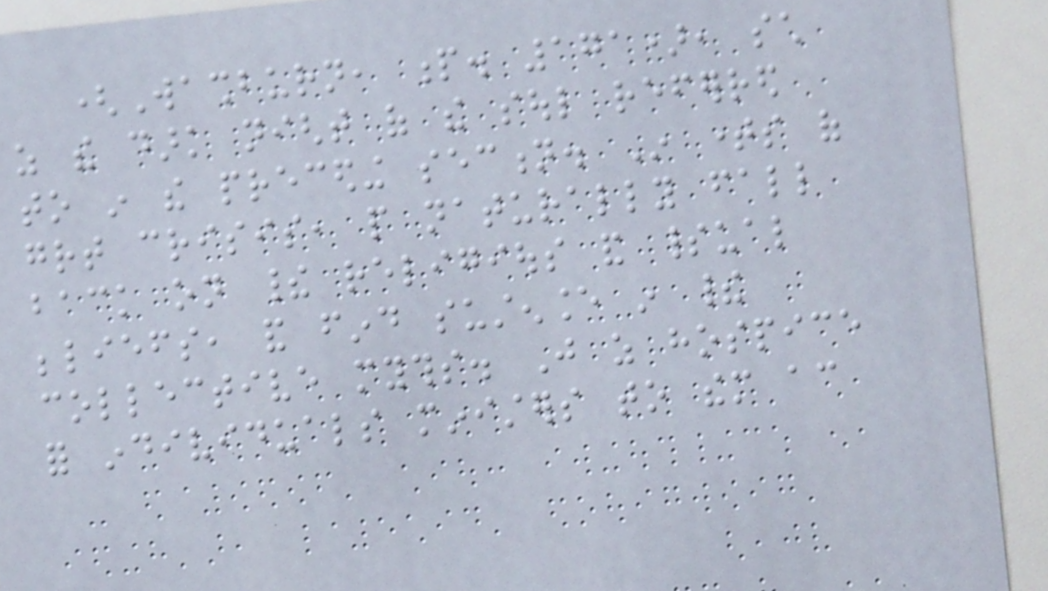(Washburn, p. 171), such
as the dark night of the soul referred
to in the preceding section. In times of
great crisis, people naturally fall
back on their religious and spiritual
beliefs, and find sustenance in their
collective myths. Just as hospice
for individuals ministers to them according
